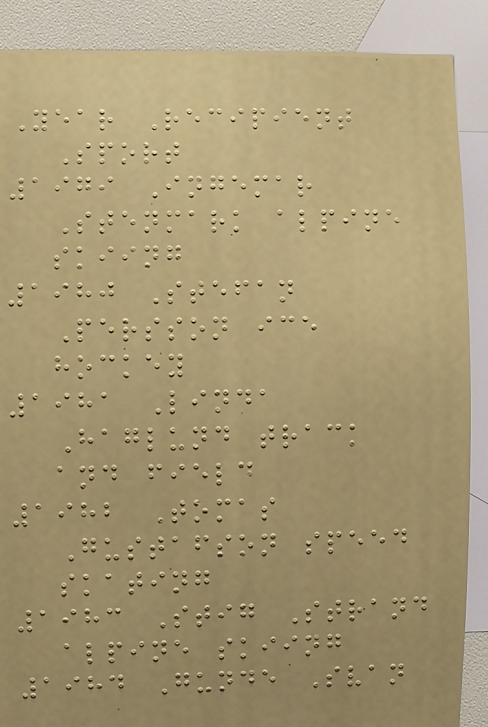Year Recipient
Sport
1979 Ingemar
Stenmark alpine
skiing
1980 Stefan
Persson ice
hockey
1981 Linda
Haglund track
and field
1982 Tomas
Gustafson speed
skating
1983 Stig Strand
alpine skiing
1984 Gunde Svan
